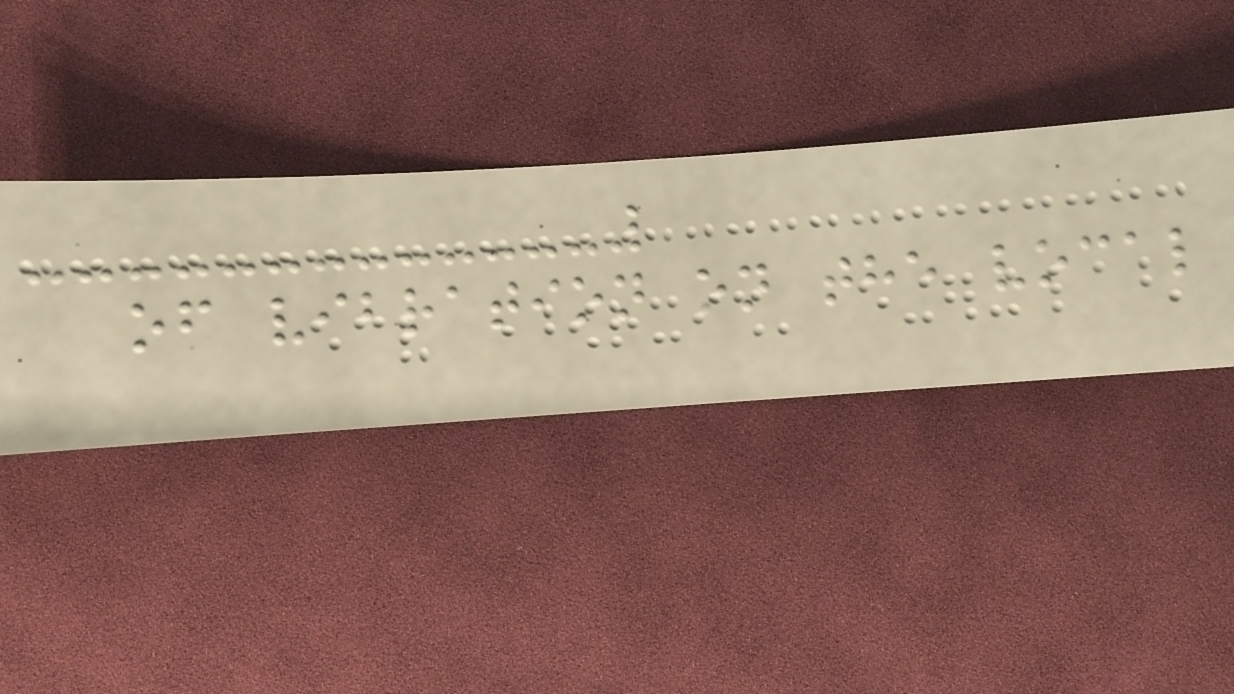of vibration on the vocal
